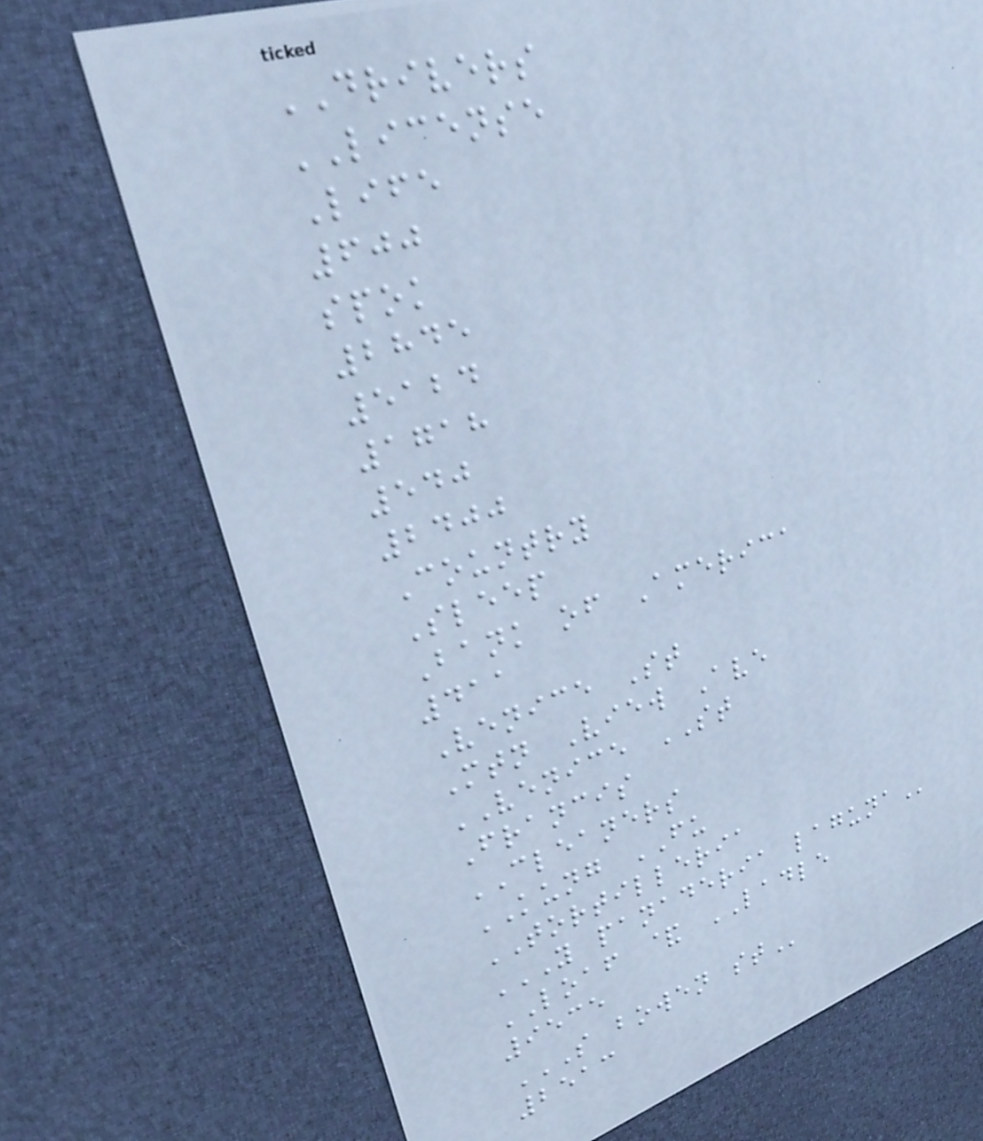DRIVERS
LICENSE
Life
600
spok
2845
5124
1718
540
2400
Country
Sleep
Bank of America
411
Venice St
Mtn View Ave
VENICE ST
Francis
CLEANERS
KUNG FU
TORTILLERIA
Y PANADERIA LAGUNA
LOAF & LADLE
9535
S BOWEN ST
2513
